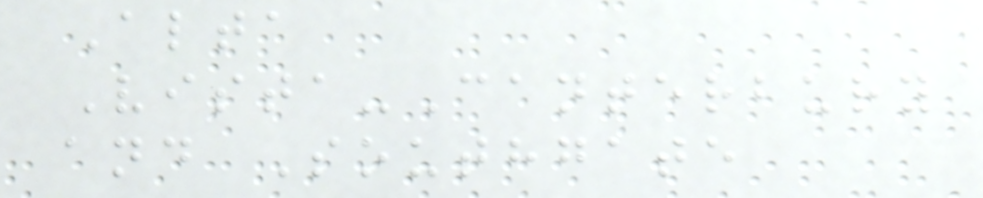Alta
Vista-Canterbury
and Southgate
